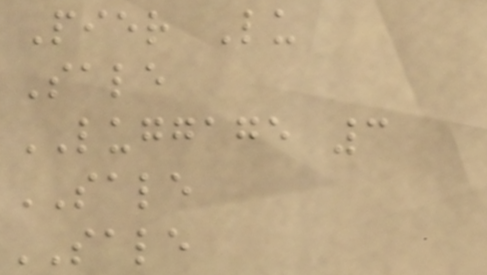Pier Lu
Sale
LUGGAGE 3
SALE
SALE
